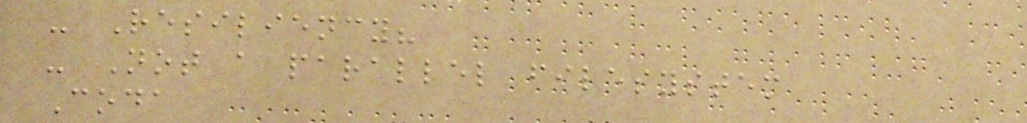- Resiliency?
- Not a parallel filesystem
Coda
